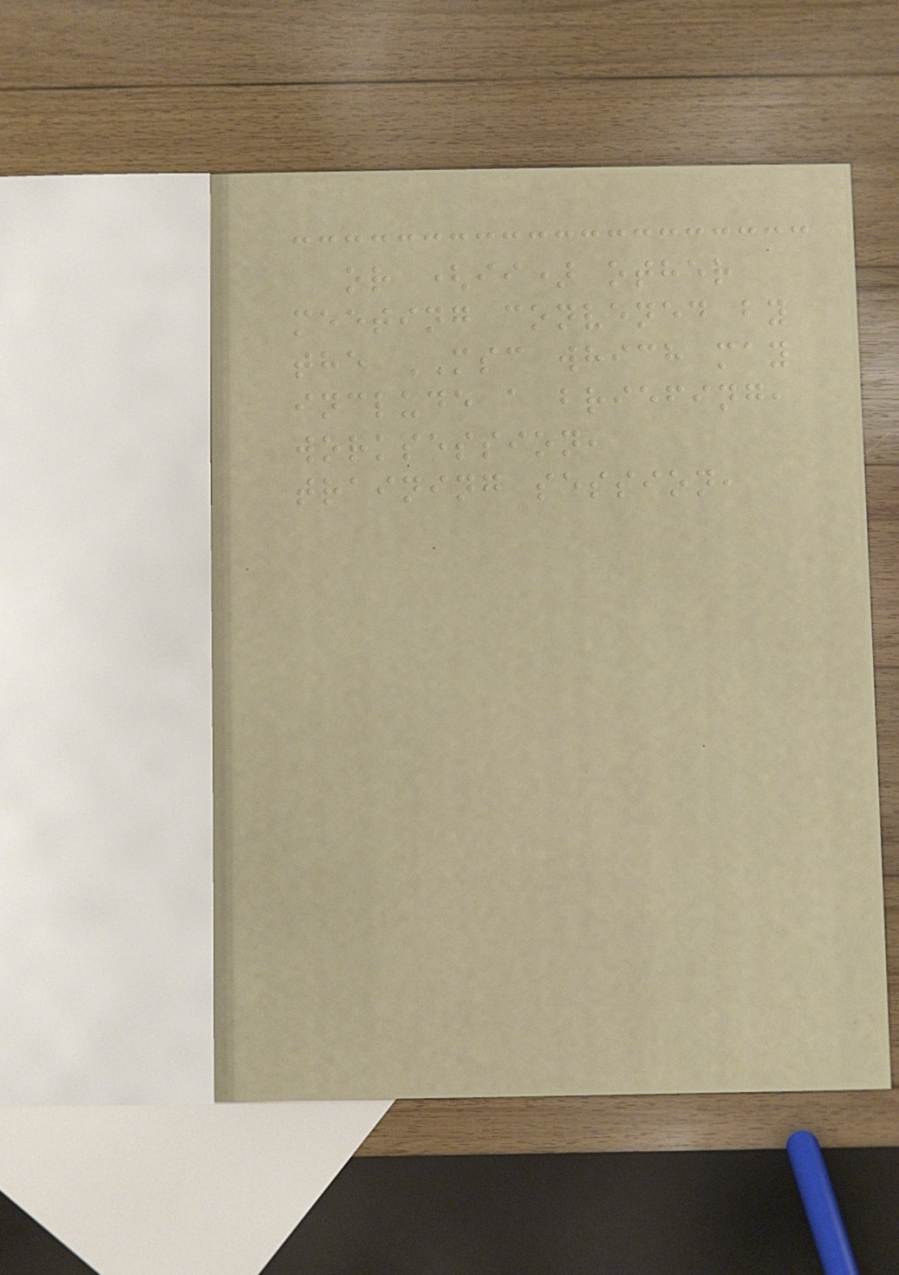or (ii) other
meeting convened by
the MSC which may
include a briefing,
worksession,
training session,
